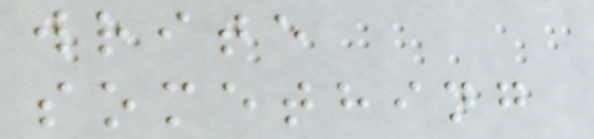write
something
